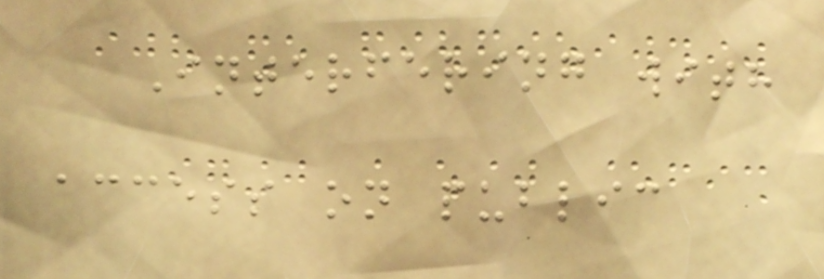Interfering with
access on public
